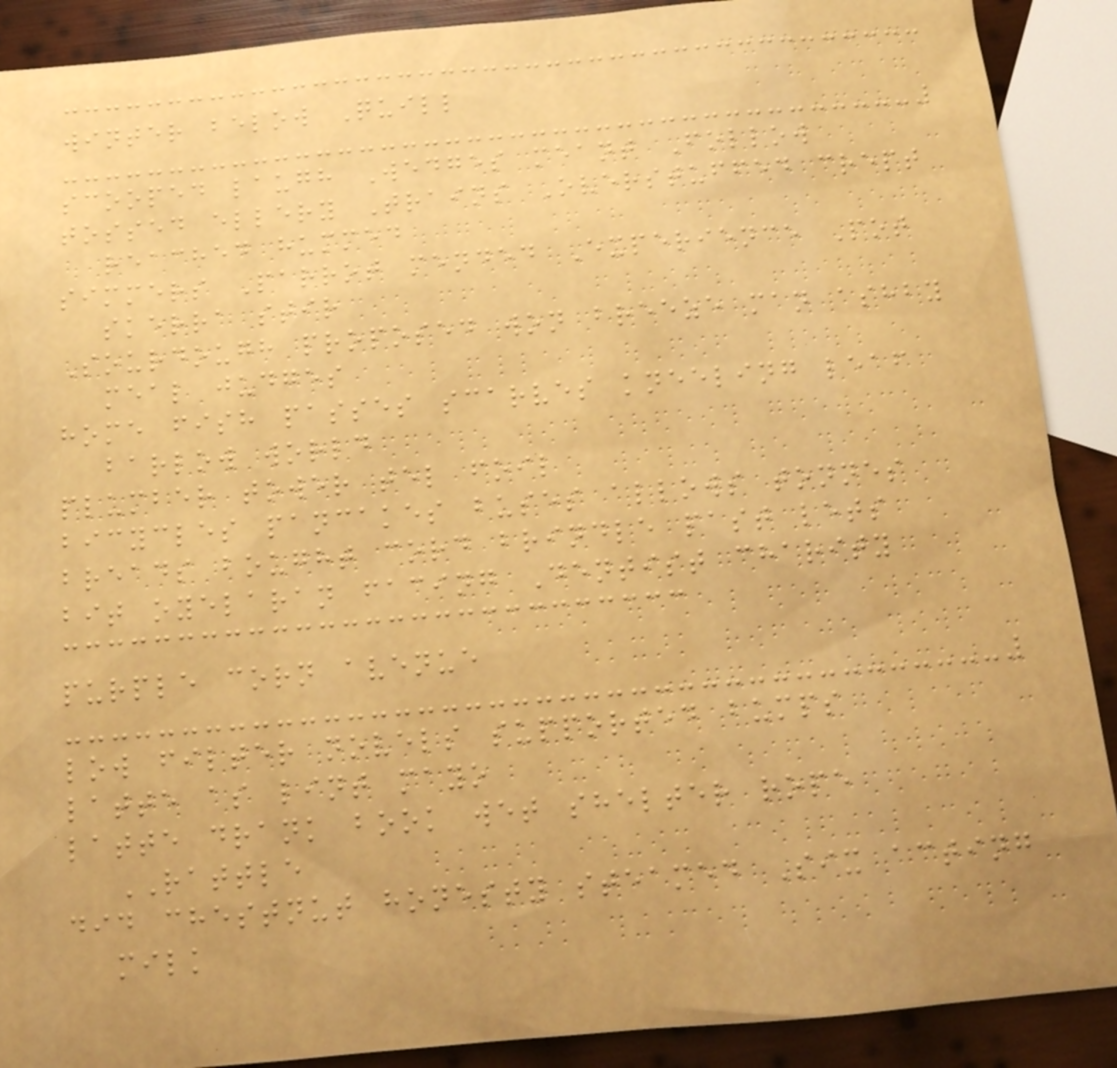winter below Quill
scooped laugh Wedges meant Follow
tossed ellery Trains Overstuffed crept
reached hummed
simmers Parrot mended Experience Pot
skerra stir
Sourdough proposed won breeze man ashby
meal judges
home fish passes scarves kneeling leaf
barlow world
plumber tower tel foil
bicycles pancakes buses allows tonnes
breads bought cord brindle past lets
bit oyelaran facing Dentist charity
purple corn avenue
low filter novels supported bumps
latte as lint mayo
latte drank book wet shelter rope
RATTLE
did chestnut honesty steamed Six acting
milk
